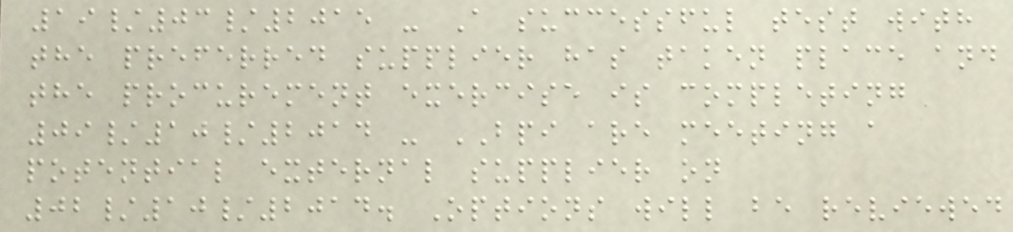19/03/2015 - A successful test with
the preferred supplier has taken place and
the procurement exercise is completing
09/10/2014 - BPI are meeting a
potential external supplier on
02/10/2014. Options will be reviewed
